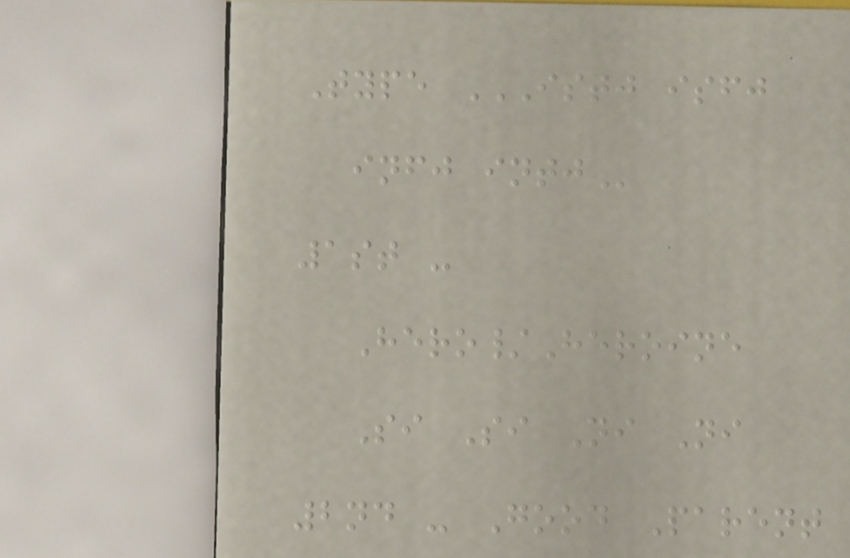Type ISTJ ISFJ
INFJ INTJ
1st -
Hero/Heroine
Si Si Ni Ni
2nd - Good Parent
